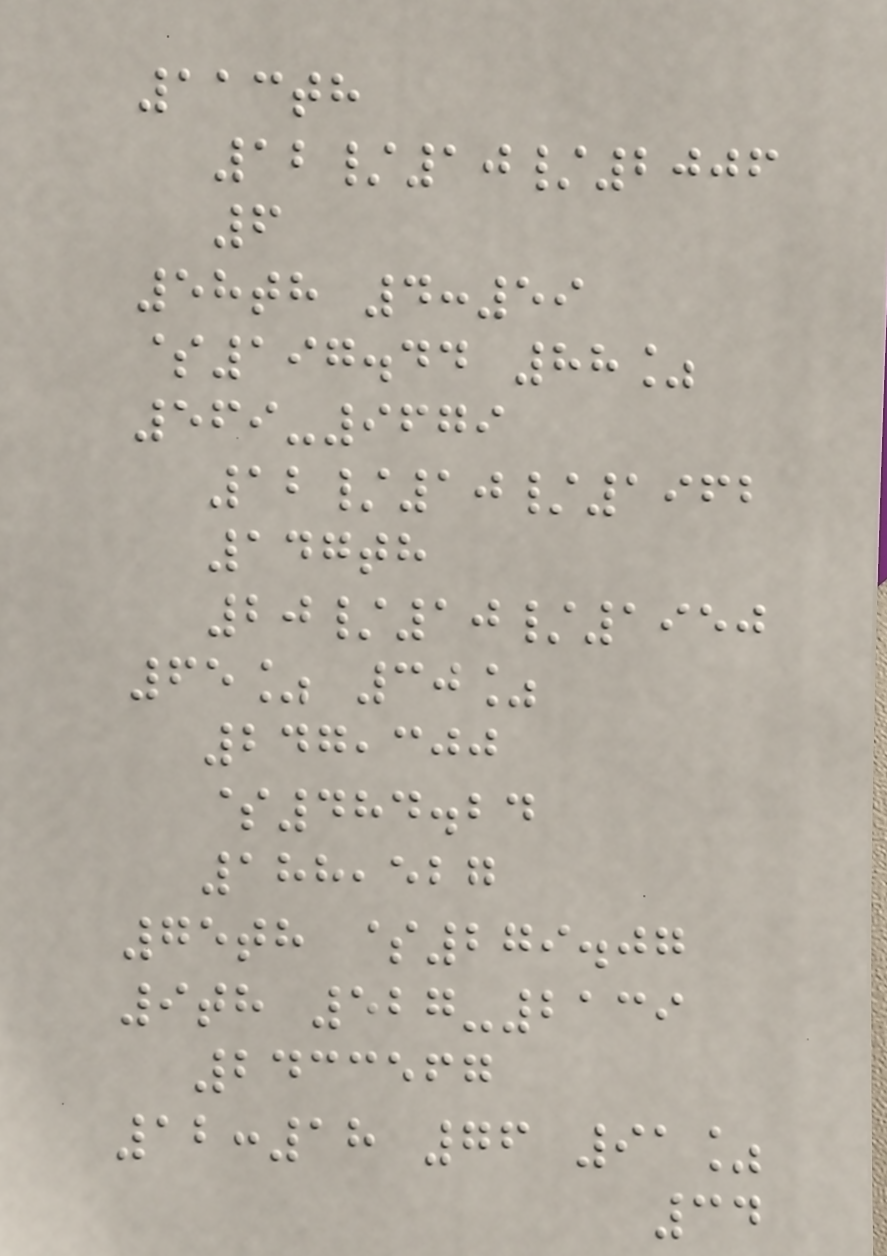113th
12/10/2006
6
58th 4:59
$197.44 88%
569-9679
12/10/1962
147th
20/10/1950
65% 30%
247,300
$484.24
188,527
75th $279.07
9th 527-2139
2433567
12:18 76 91%
34
